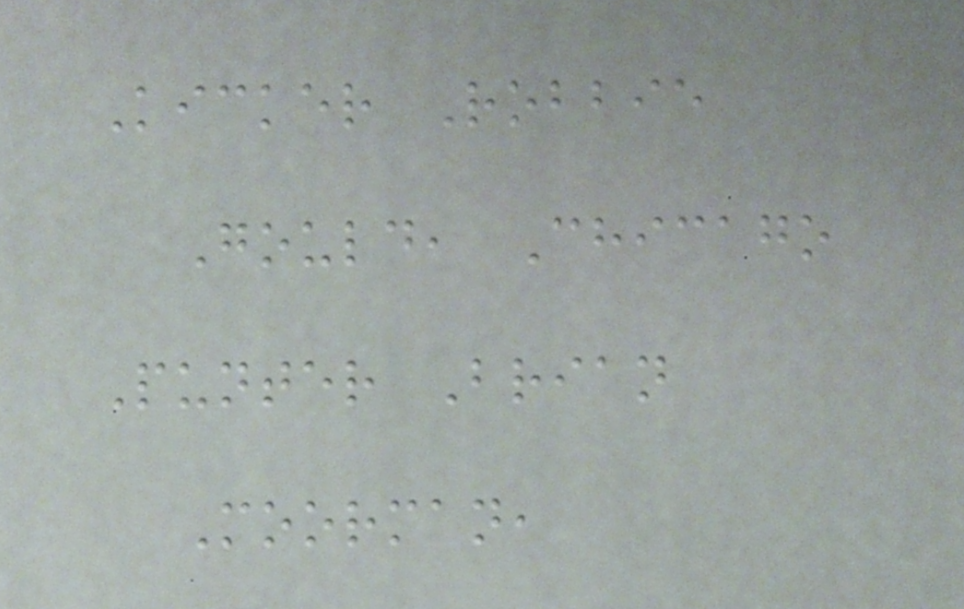Kicker Robbie
Gould, Chicago
Punter Brian
Moorman,
